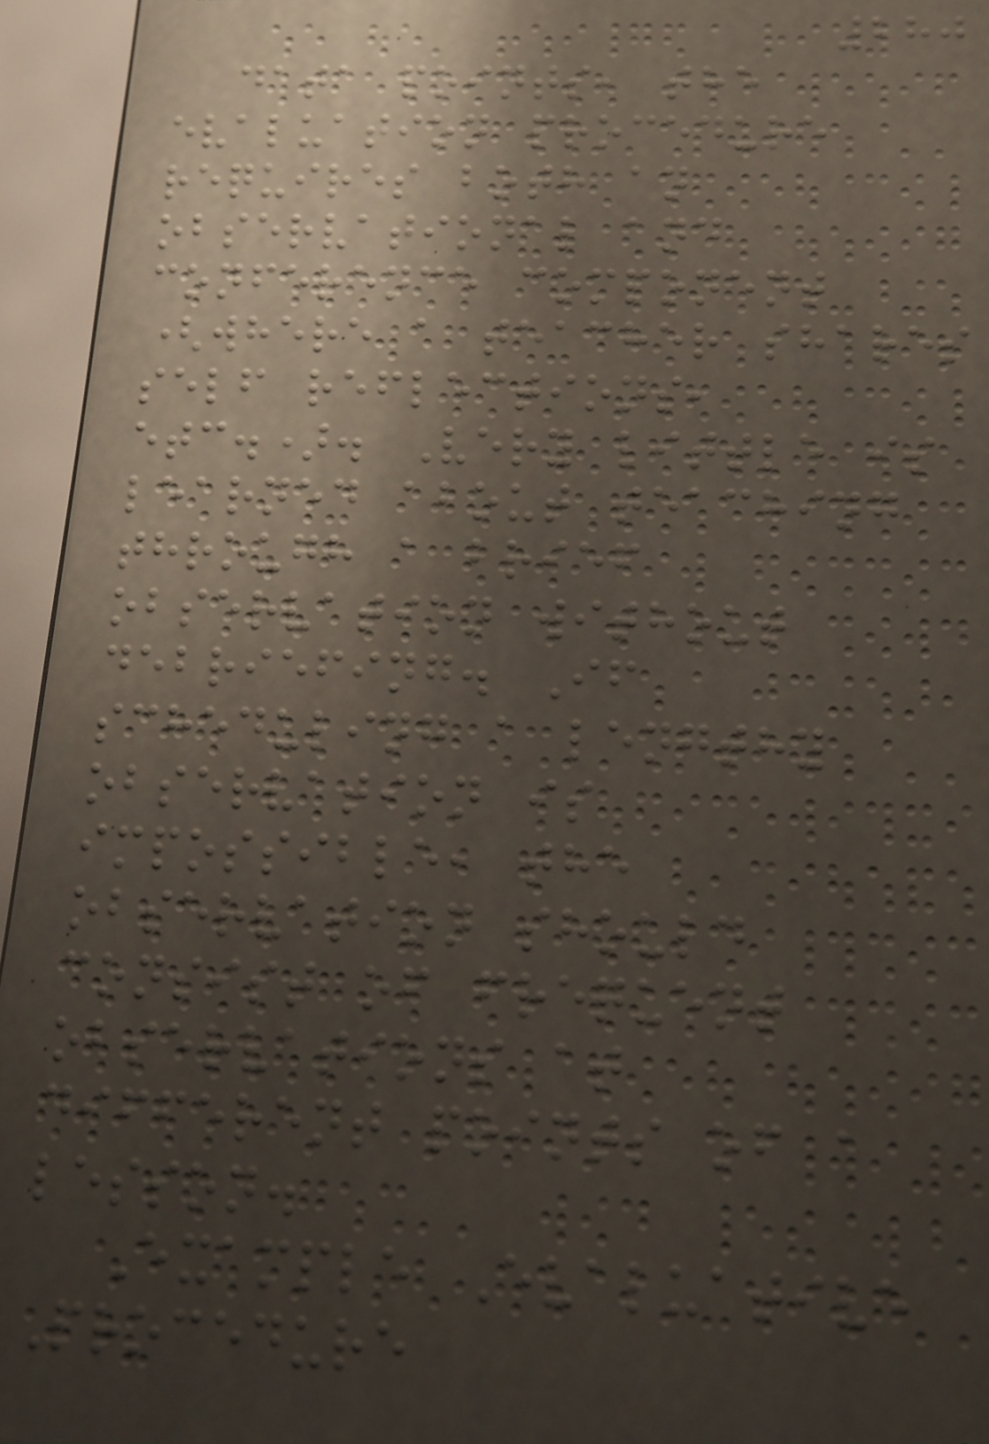280
data points, the
evaluation procedure
requires both an
observational and
conference component
(where a teacher shares
self reflections,
etc.). Very little is
learned about teaching
through a brief
observation without
debriefing. If
scheduling a lengthy
observation is
impossible, the
observation should
consist of frequent
observations at
different points of a
lesson.
Example Evaluative
Procedure
